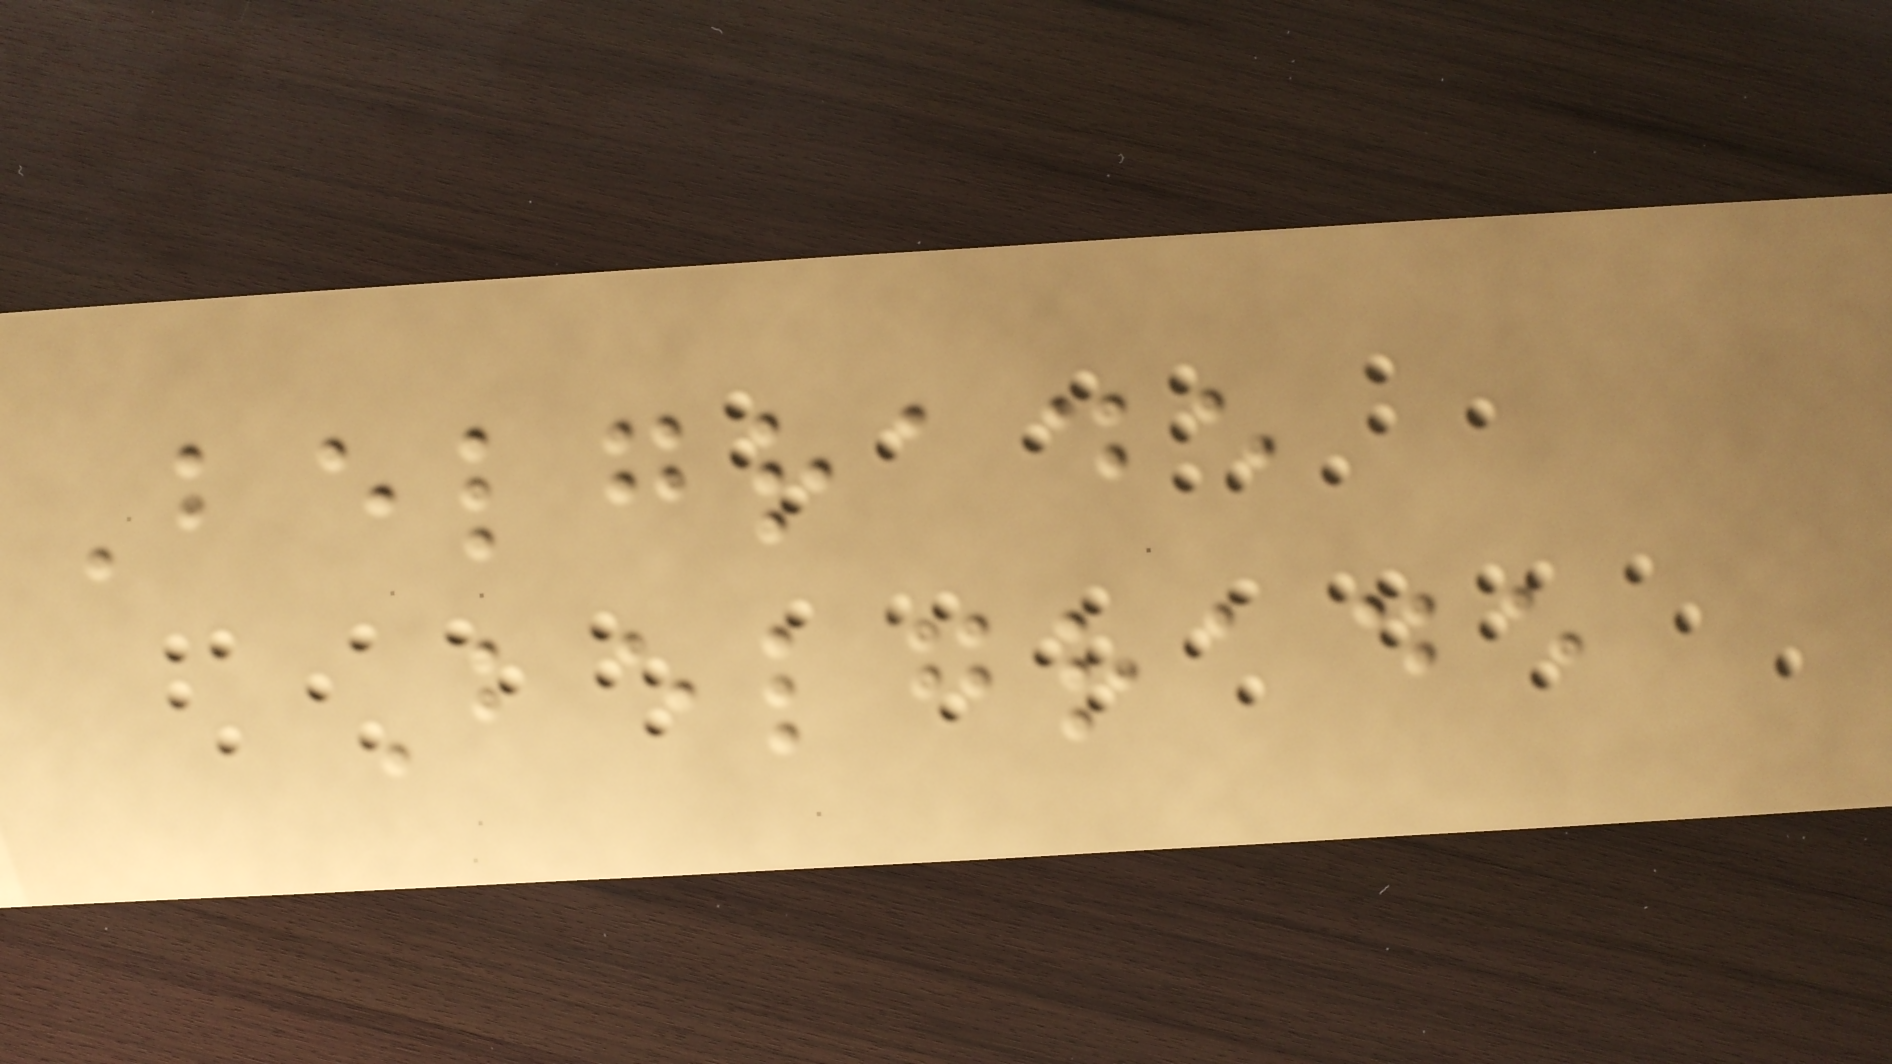Belgrade
Belgrade
